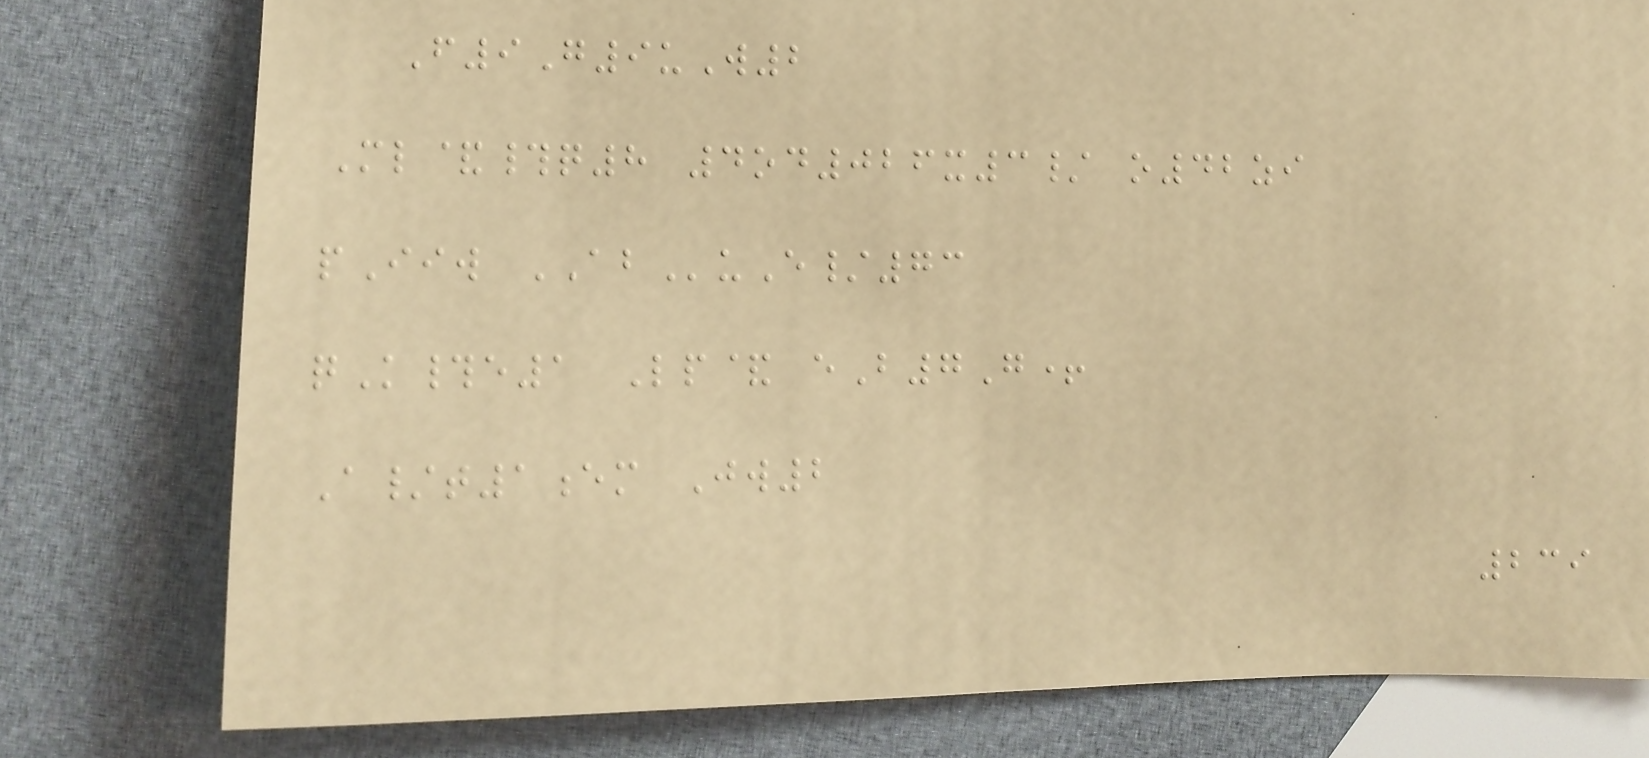F9G9uW2
Ml&#q8 4od026x3/ o42zi
pIiw ABuE/73
qK#e1 Lp& eB7G+
A/t1em Jw2
239
